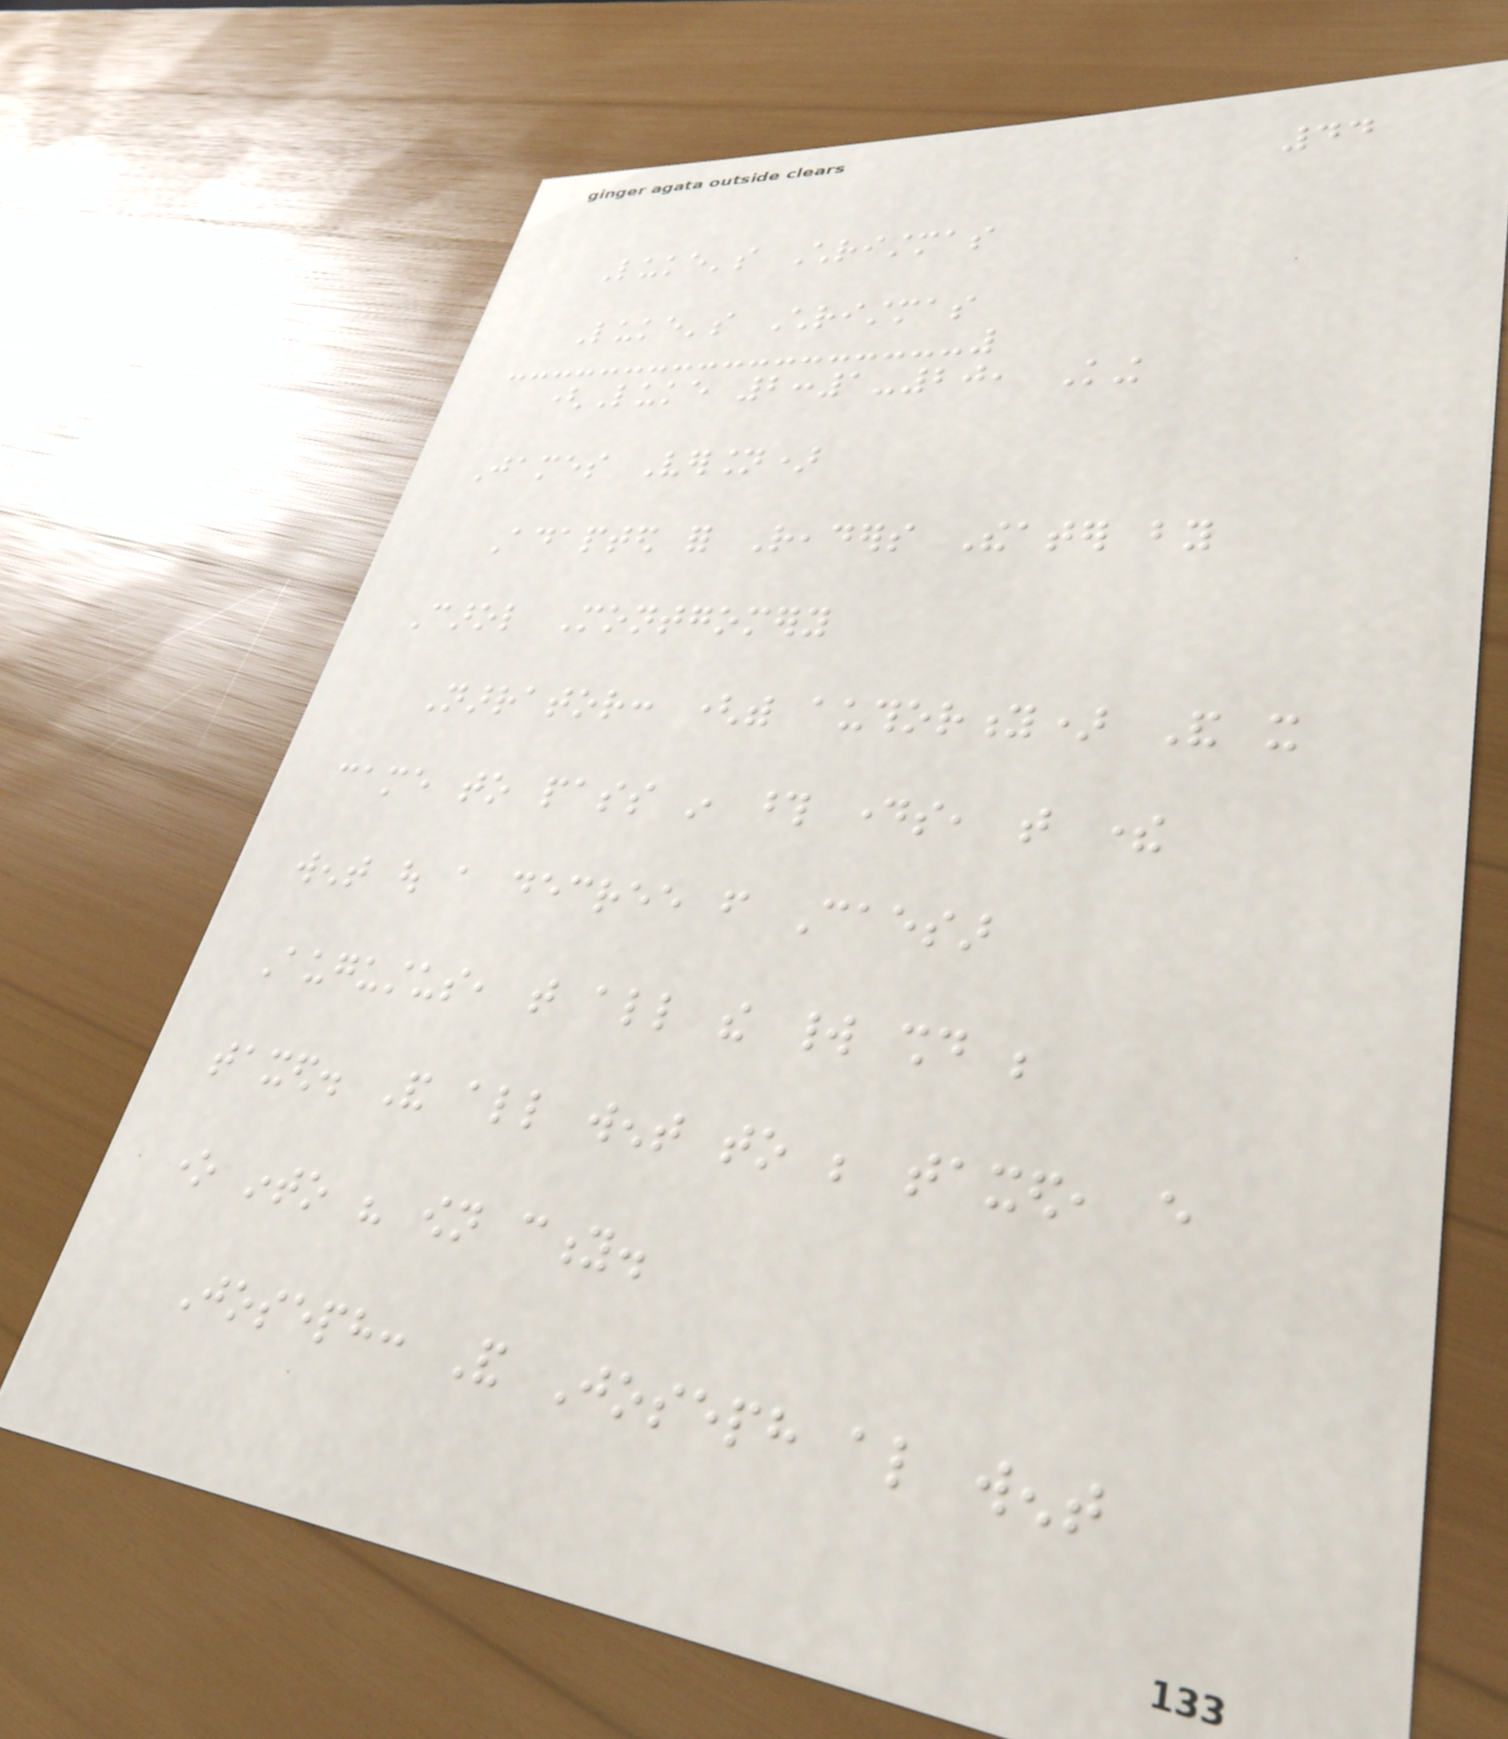44
Luke's Christmas
Luke's Christmas
(Luke 2:1-20, King
James Version)
Adapted for Readers Theater by
Carol Montgomery
Narrator: (with authority) And it
came to pass in those days, that there
went out a decree from Caesar
Augustus, that all the world should be
taxed. And all went to be taxed, every
one into his own city.
Joseph: And Joseph also went
